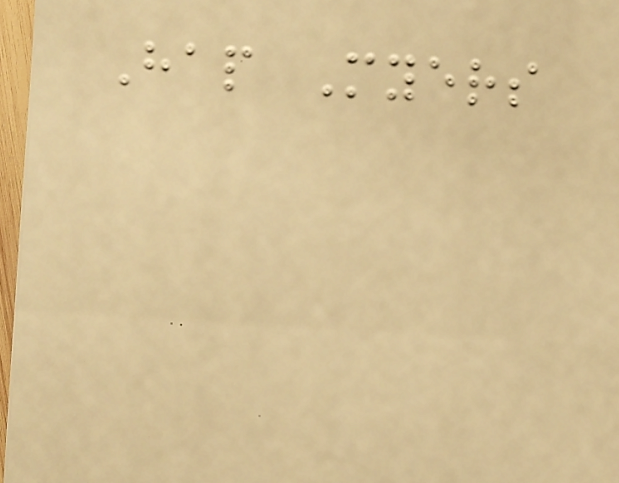Hap Myers
